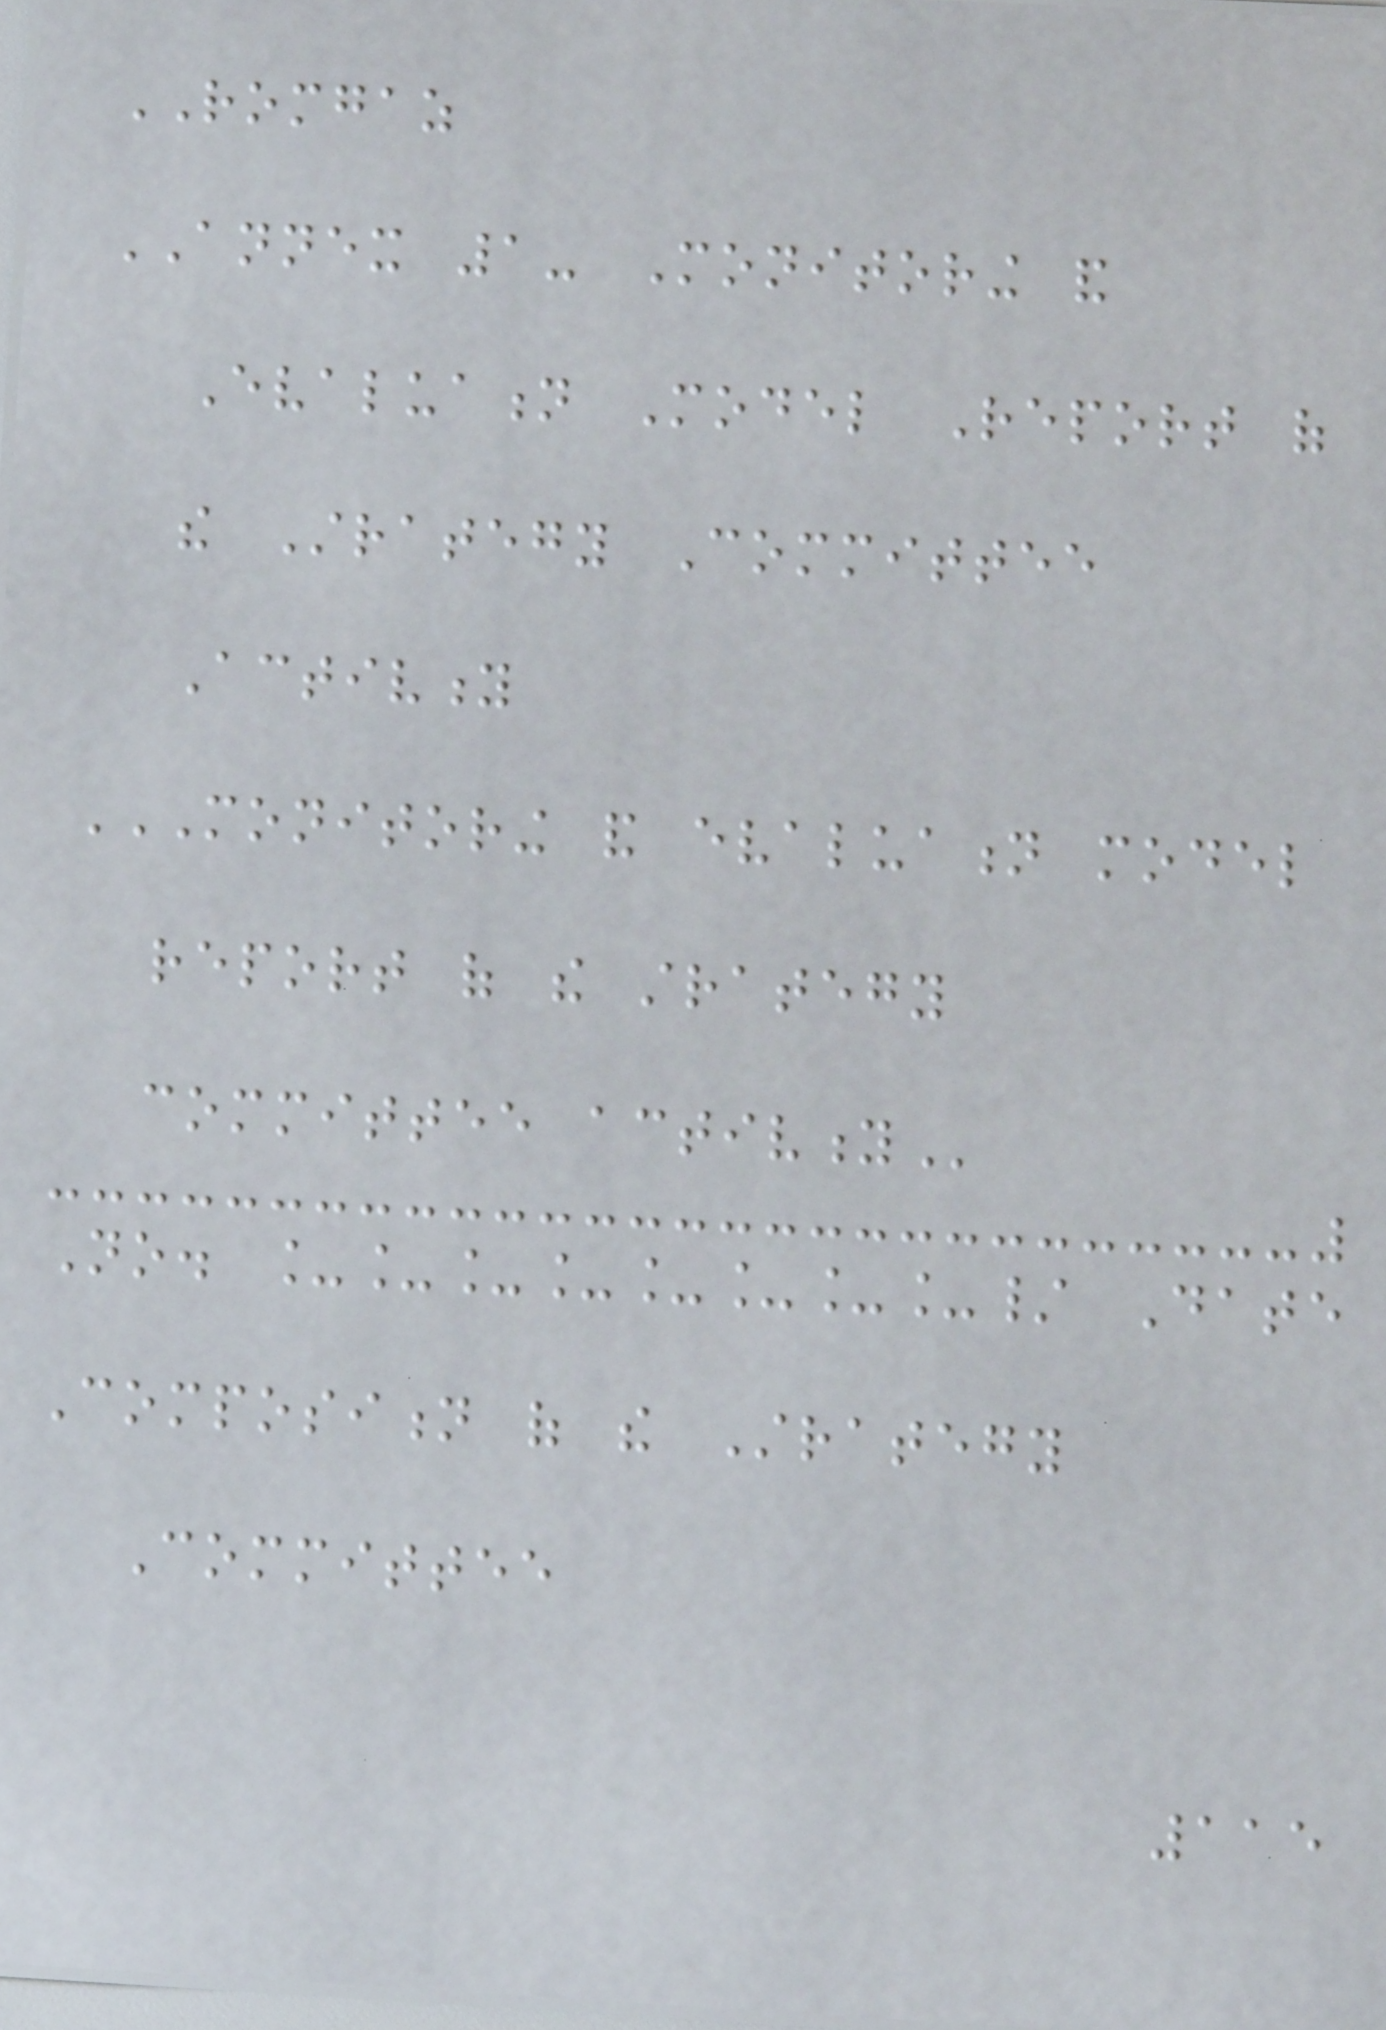ROMGAZ
ANNEX 1- Monitoring and
Evaluation Model Report of
the Strategy Committee
Activity
MONITORING AND EVALUATION MODEL
REPORT OF THE STRATEGY
COMMITTEE ACTIVITY
No. ________/ Date
Composition of the Strategy
Committee
115
